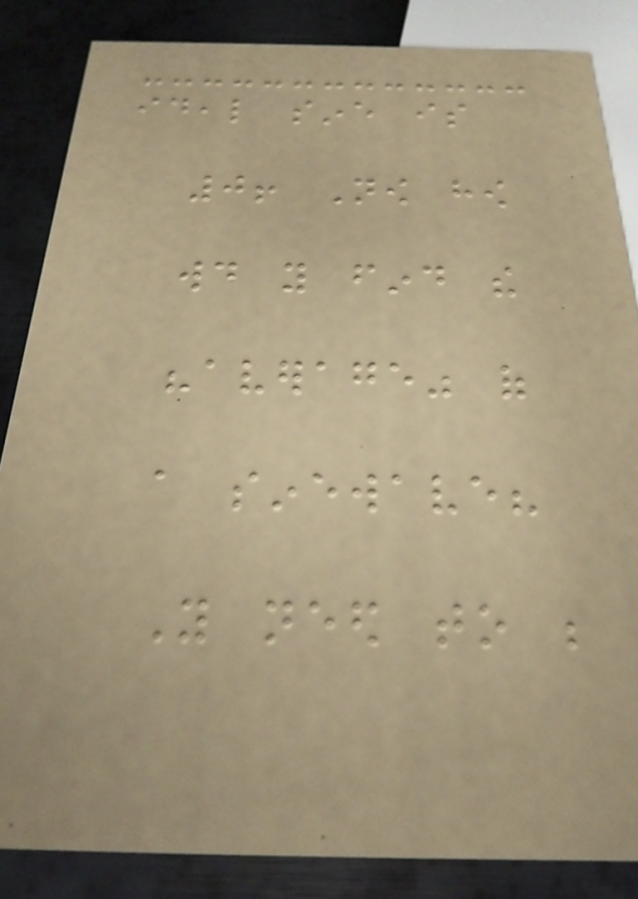ideal sine is
0! Now how
would you find the
"average" of
a sinewave?
You need to be
